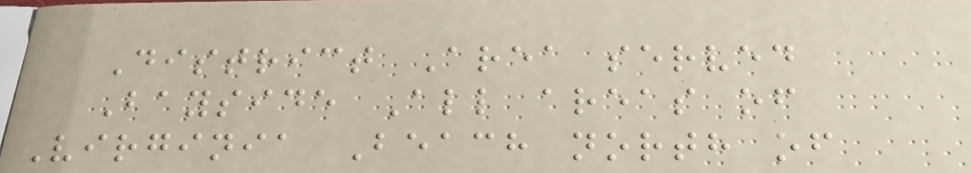District Area served
Bayside All areas of
Virginia Beach north of
